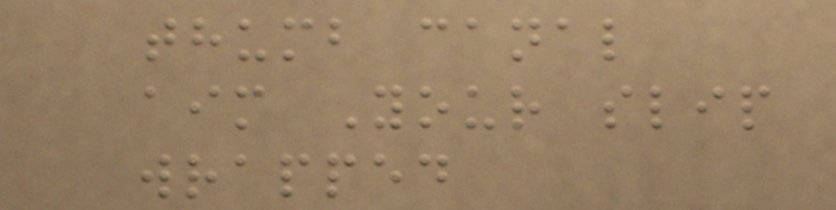thumb canal
aim Your slip
wrapped
